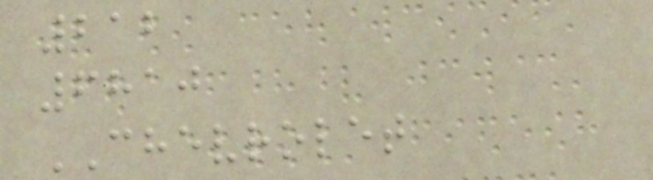212
6810
CHEVROLET
